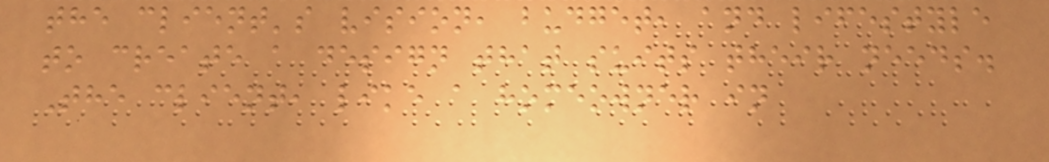the client's vision, budget, and lifestyle
to create a design that suits their needs.
The client, like a homeowner in
